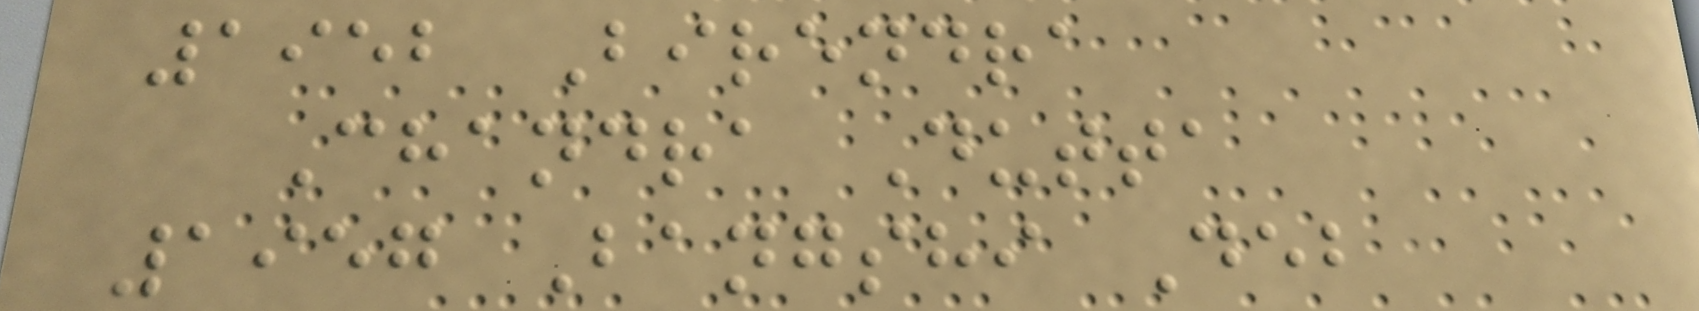1952 Birendra
Chandra Dutta
1957 Bangshi Deb
